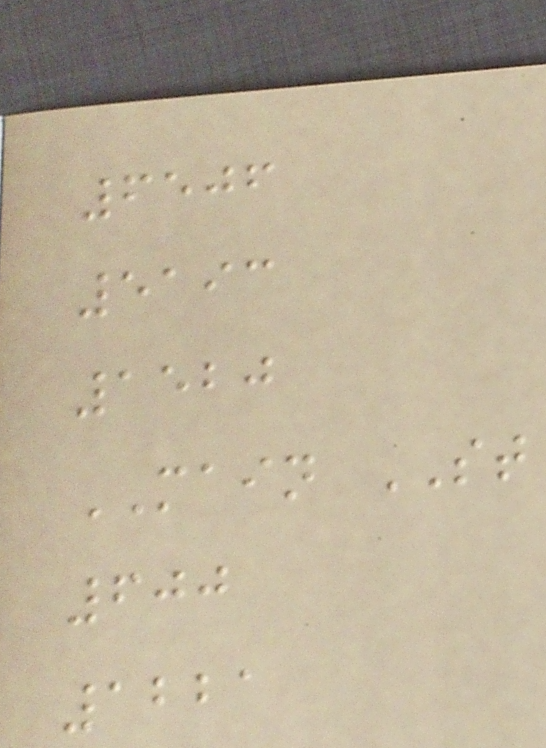6506
5193
1520
MAIN ST
600
1221
